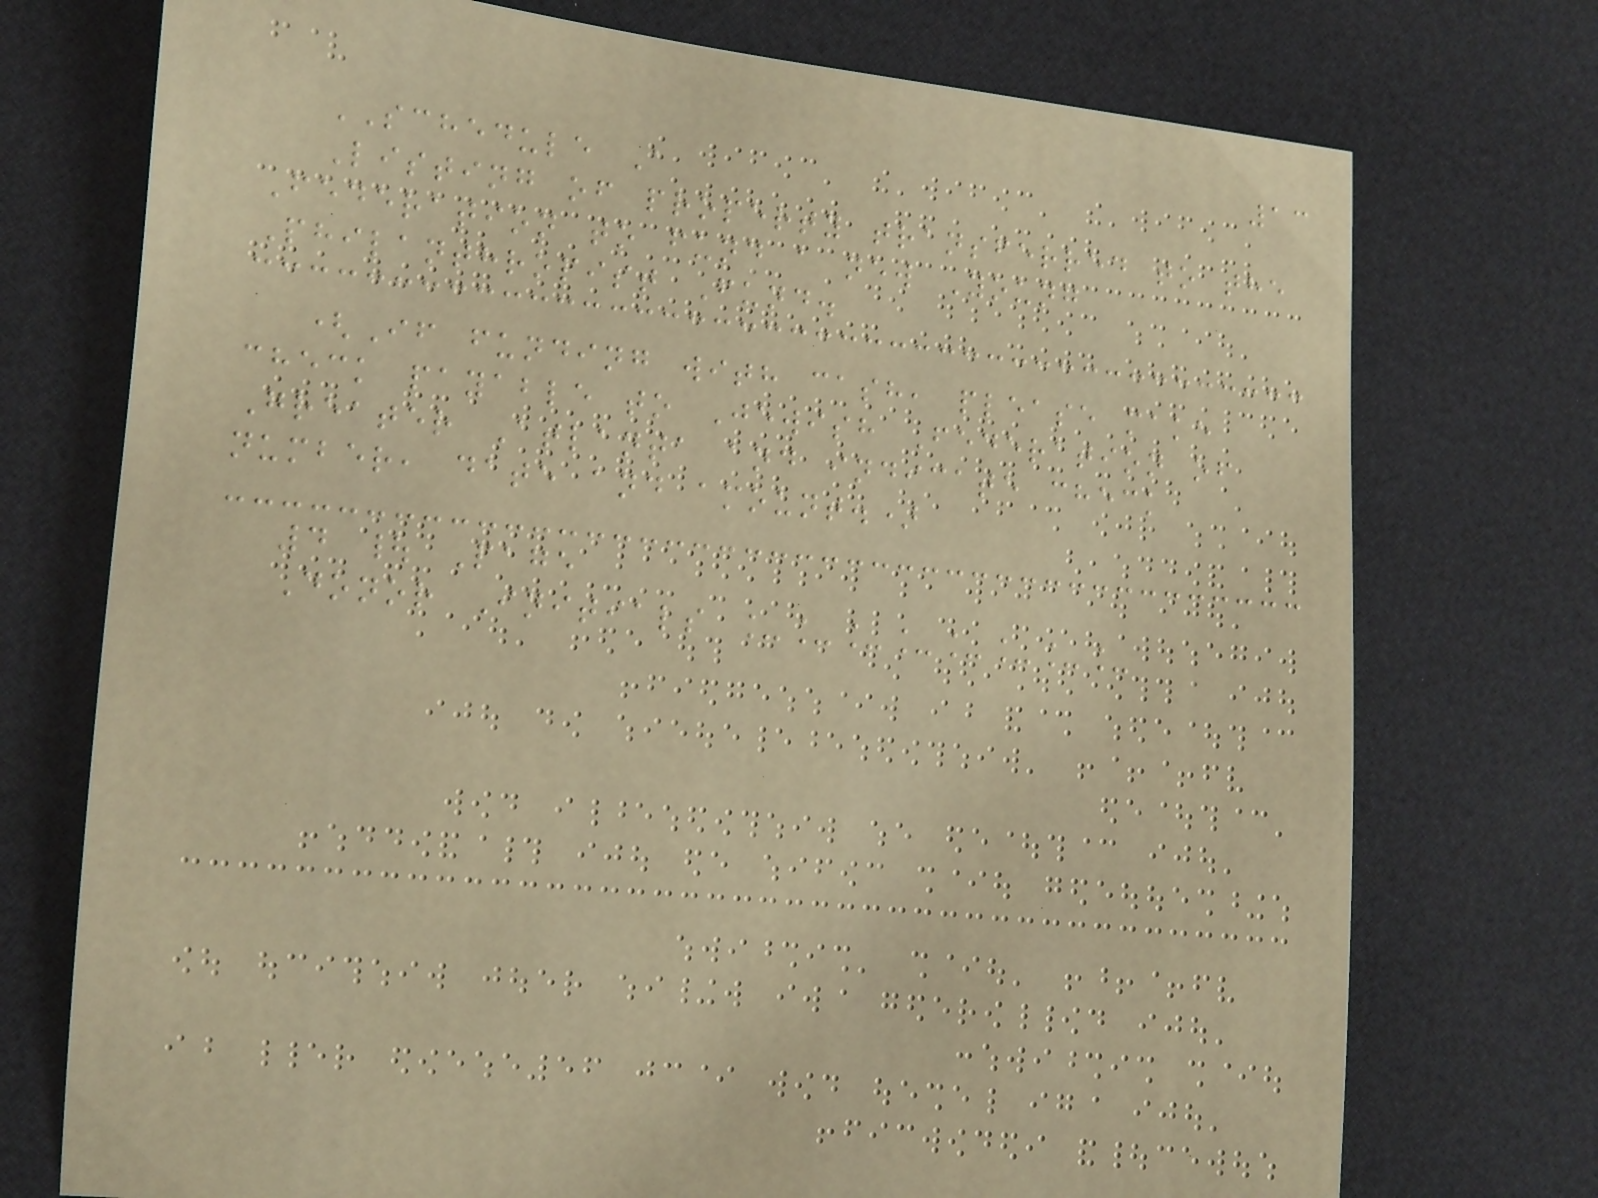13
SCHEDULE A
Listing of property transferred to the
Federation to fund a new Young
Philanthropist Fund.
(If funding with cash, please make
check payable to Jewish Federation of
Greater Atlanta and indicate check
number, date and amount.)
4 | Page
Donor Initials ________
